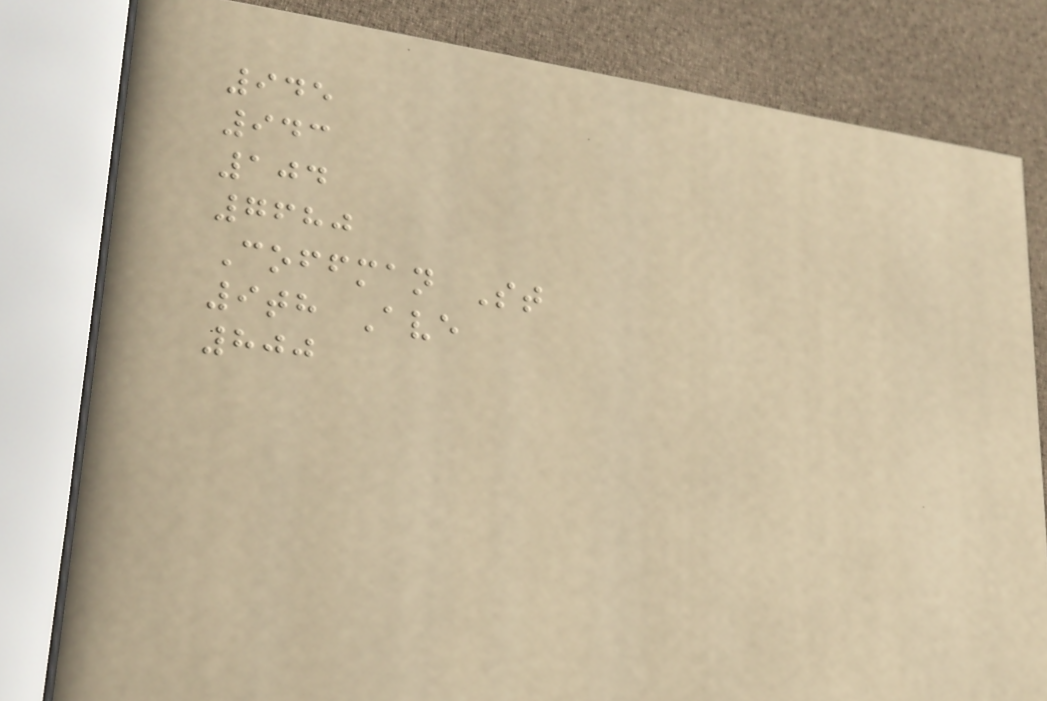945
943
104
7680
Coffman St
9th Ave
800
